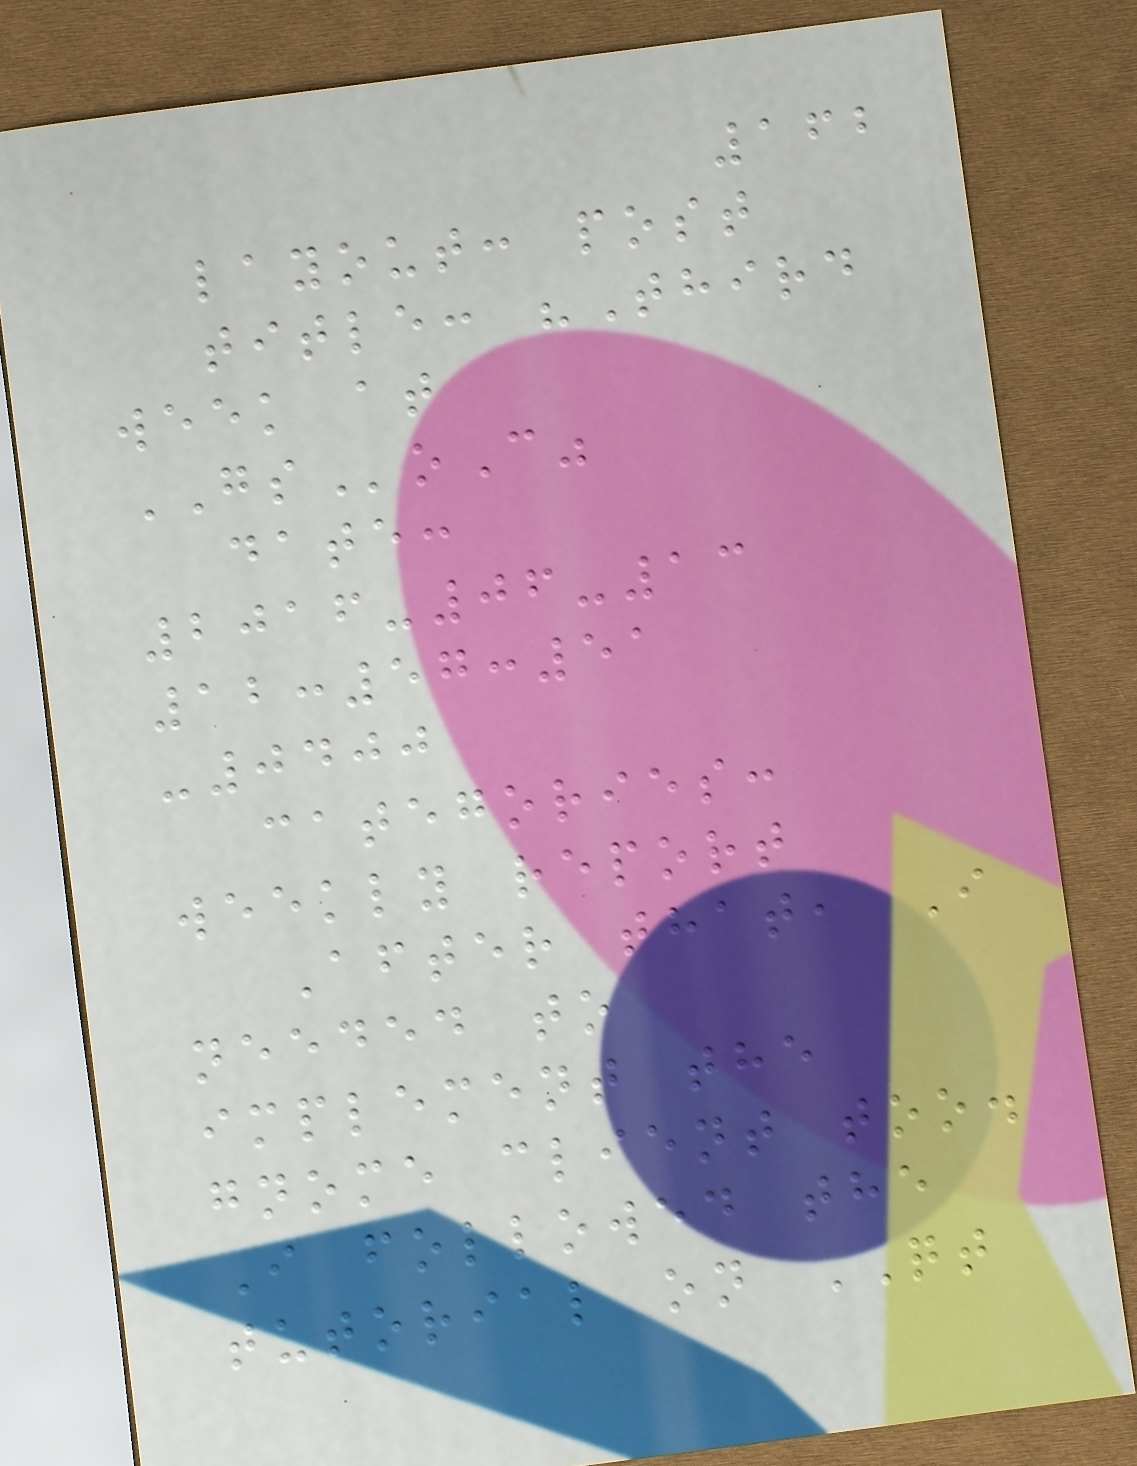162
layout: post
title: "Third
week at
GSoC"
date:
2016-06-13
12:57:51
-0400
categories:
weekly report
After that, I
needed to
implement the
gnome client too.
I followed the
tutorial on QT
